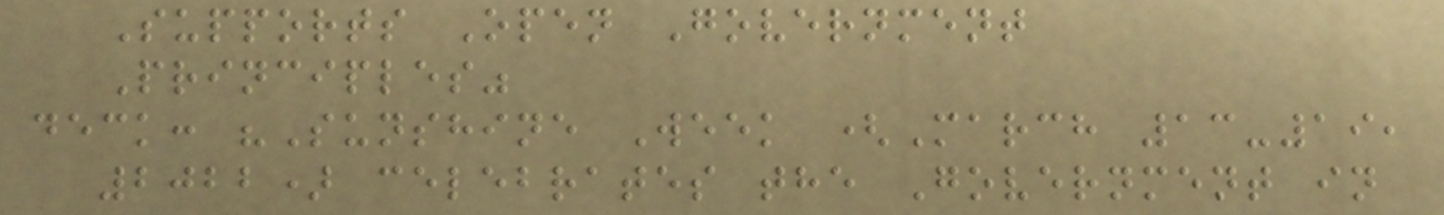Supports Open Government
Principles"
deck: "Sunshine Week (March 13-19,
2022) celebrates the Government in
